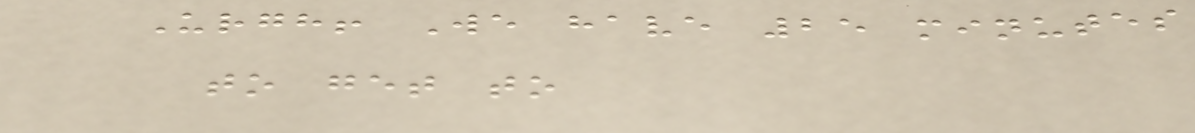Urgh! We have 25 minutes
to get to
